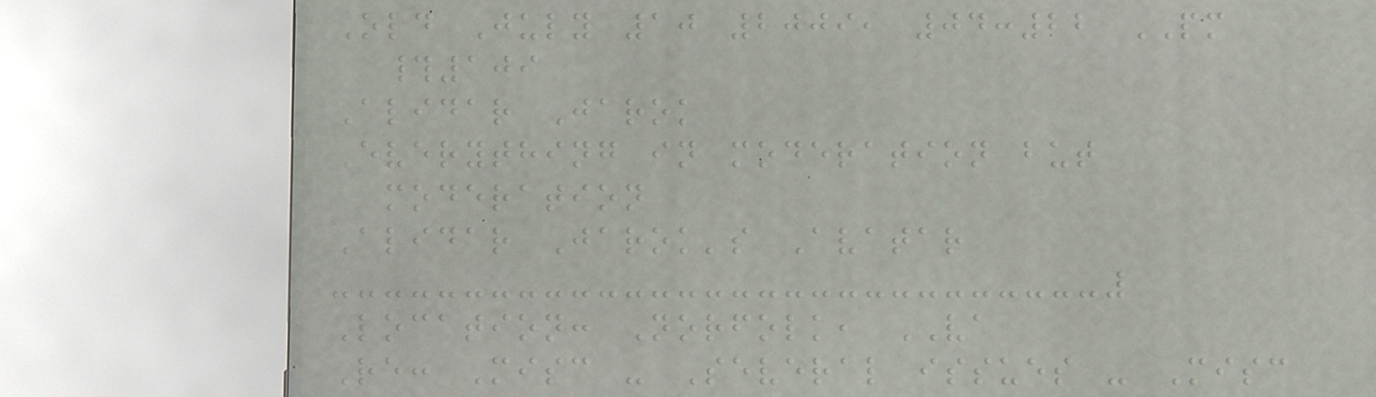Old July 10 2009, 04:22 PM
#109
Alidar Jarok
Everything in moderation but
moderation
Alidar Jarok's Avatar
Location: Norfolk, VA
Re: Misc - Several issues - Misc
